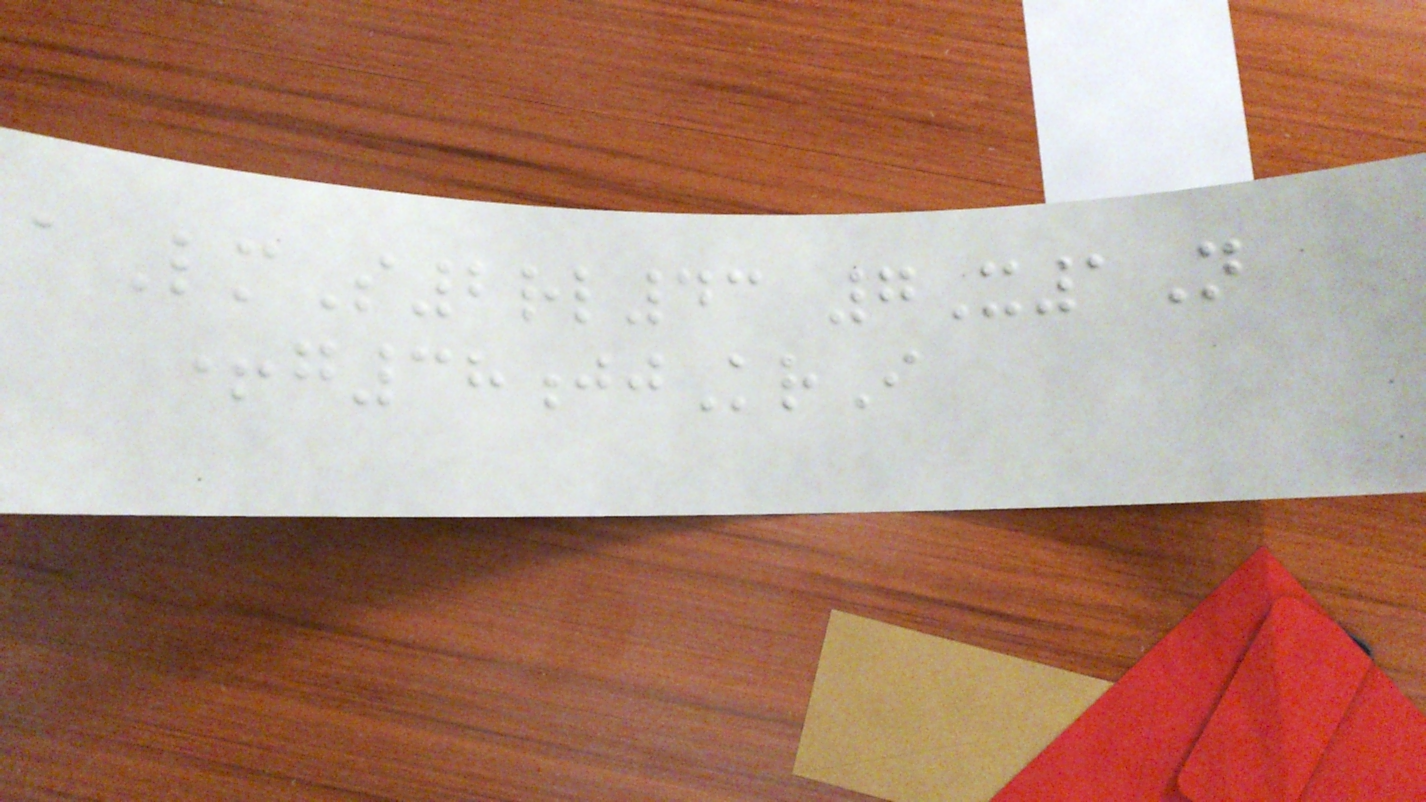aLmS2rl43 7X1N
+g38jjKrI
